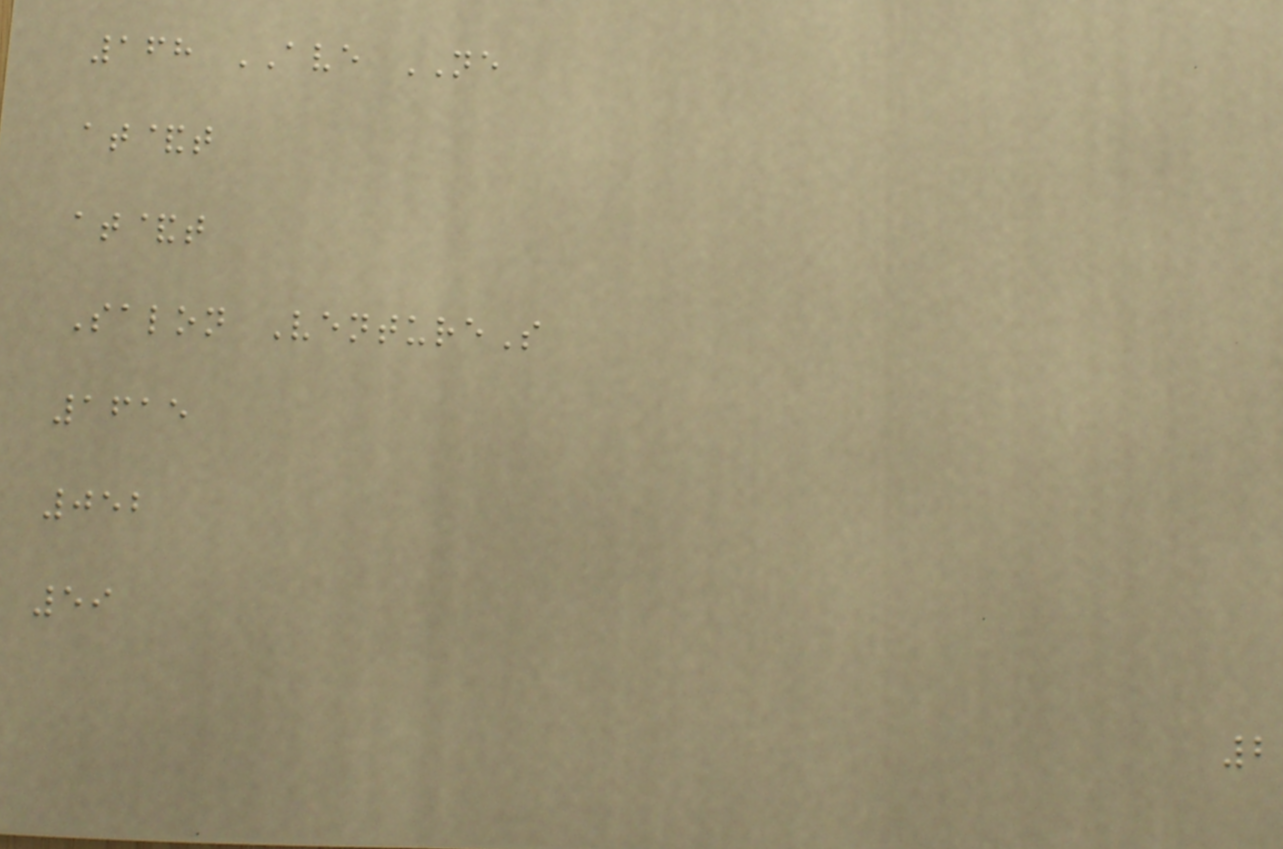168 AVE NE
at&t
at&t
Salon VentureS
1615
052
59
2
